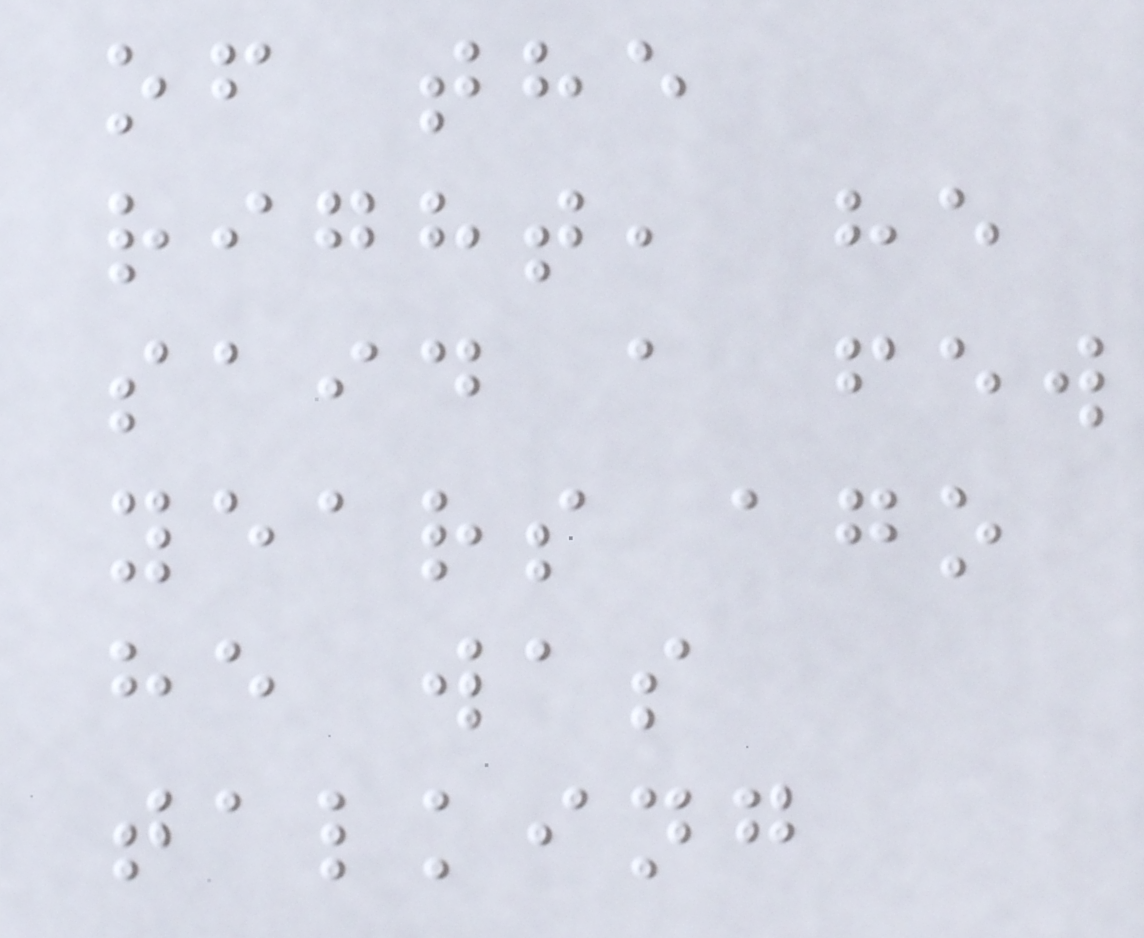of the
right, he
said a few
years ago
he was
talking
